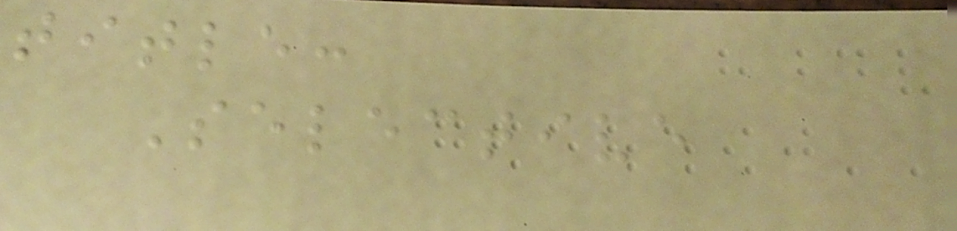title:
Selective
